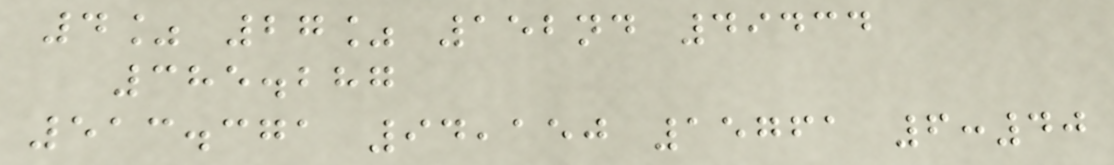4% 27% 152nd 49434
385.287
513.371 94,150 15761 6:40
